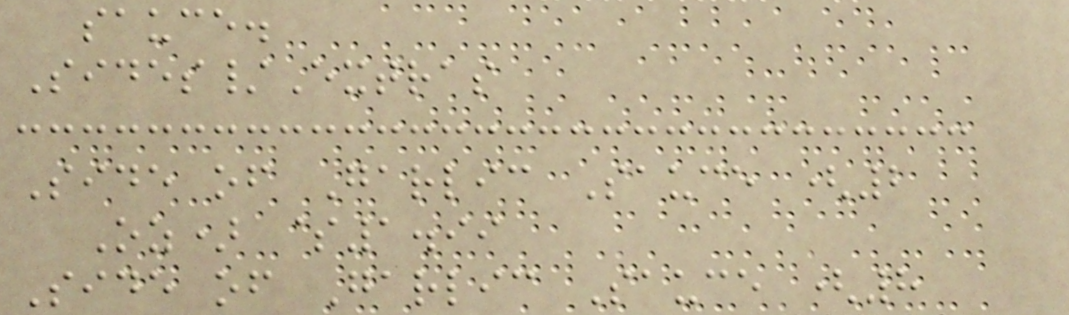sauce.
Sides/Extras
Side of Garlic Sauce (2
Oz) $1.99
Side of Garlic Sauce (8
